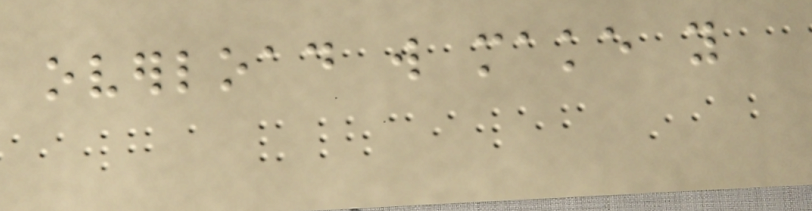overload will make you
